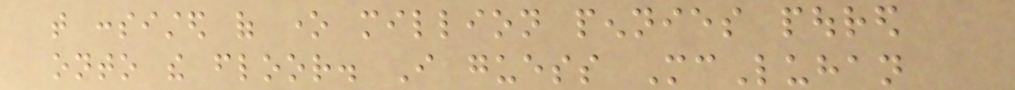that consisted of one million pennies poured
onto the floor. I guess McLuhan
